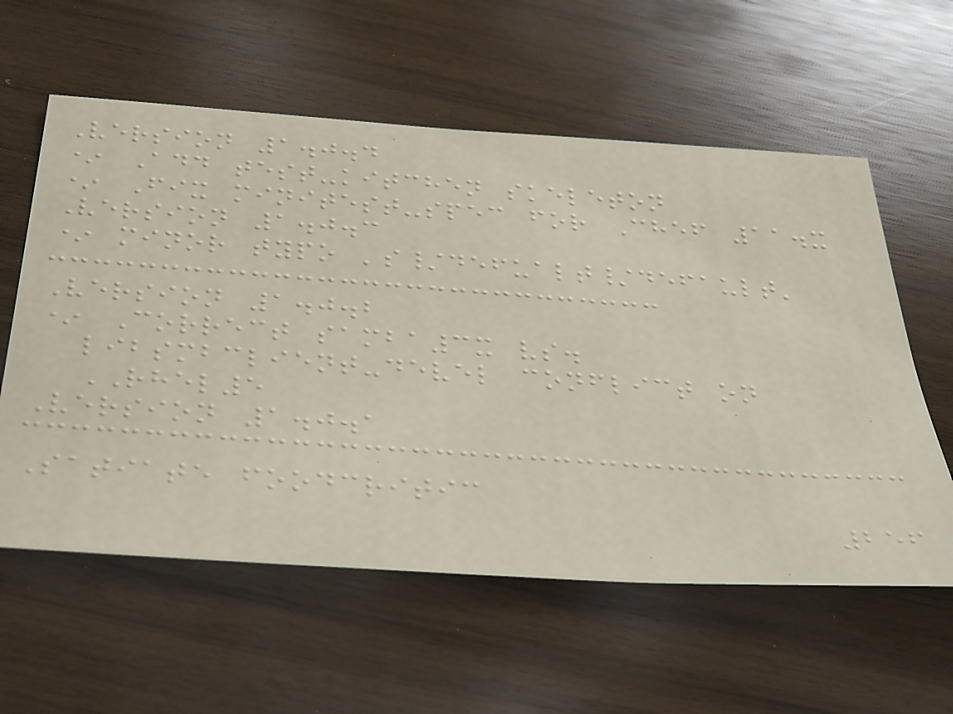Version 1.0.4
* Add test-kitchen skeleton
* Fix minitest-spec for Chef 11.x
Version 1.0.3
* minor typo 's/defualt/default'
Version 1.0.2
* Correct samba3x vs.
libsmbclient-devel conflict on
RHEL5
Version 1.0.1
Satiate foodcritic
256
